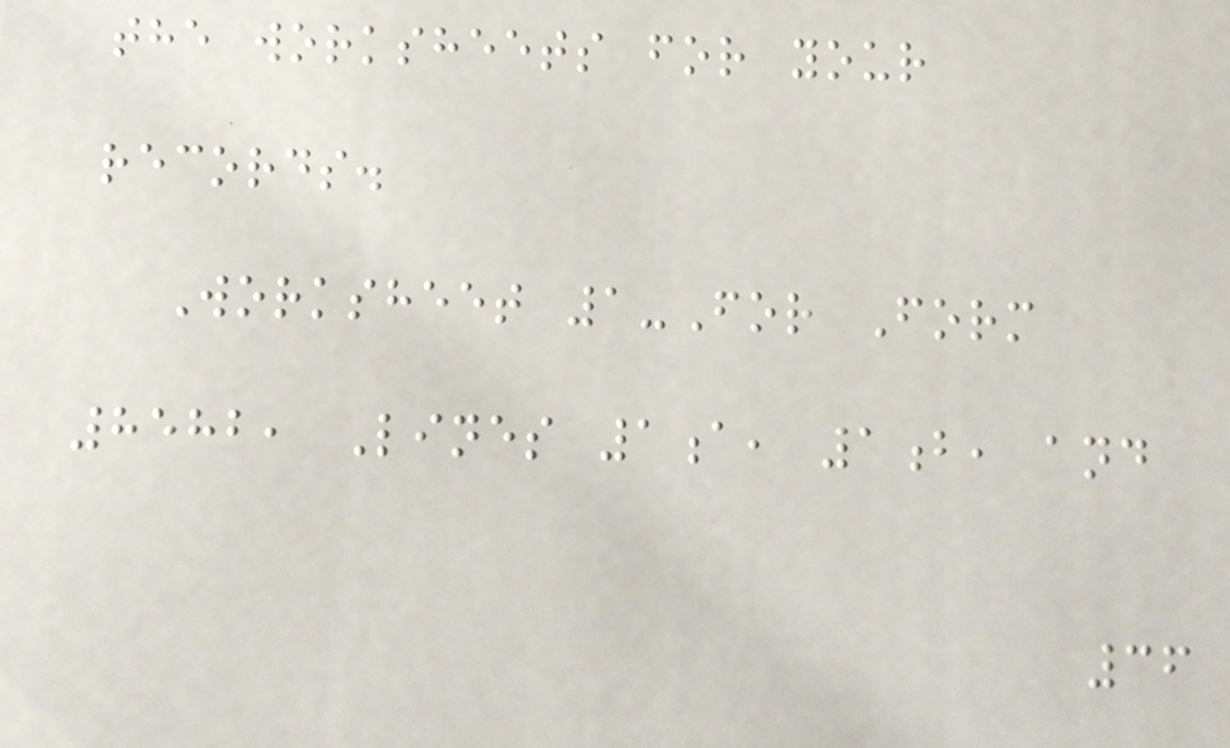the worksheets for your
records.
Worksheet 1-For Form
8582, Lines 1a, 1b, and
36
